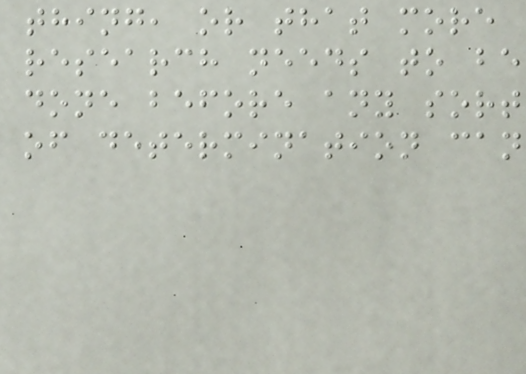thing, or that more
research needs to be
done before any sort
of determination can
